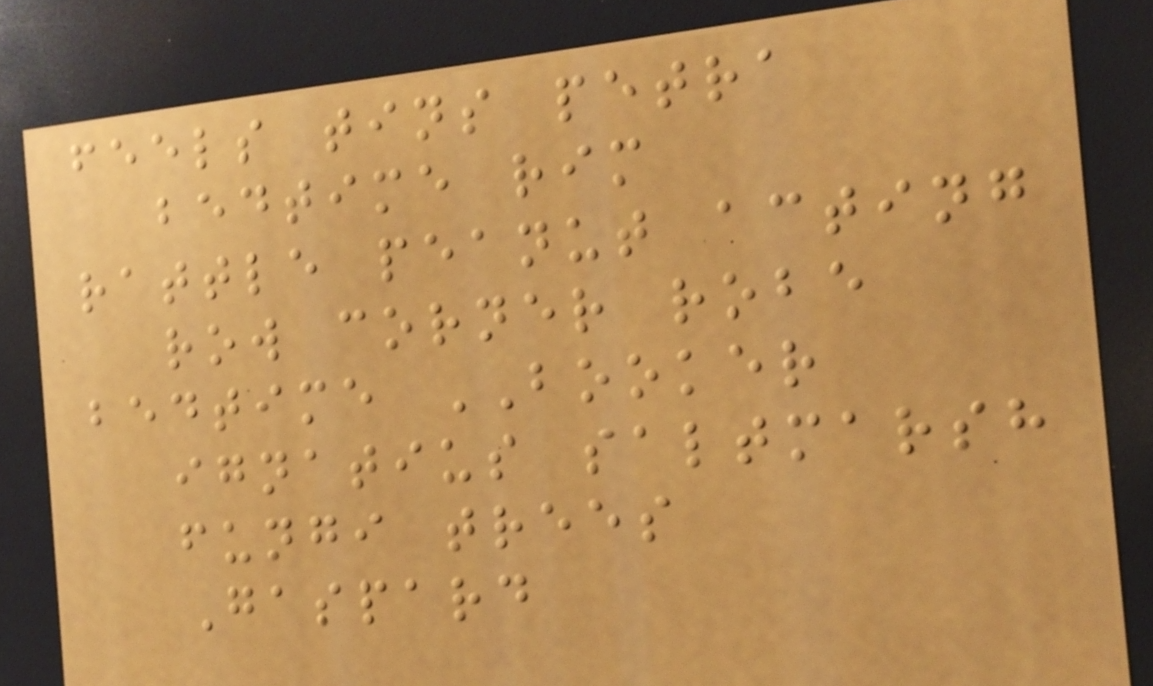feels tins petra
bedtime rim
rattle peanut acting
row corner robe
bedtime BOOKER
ignatius saltmarsh
fungi trees
Gaspard
